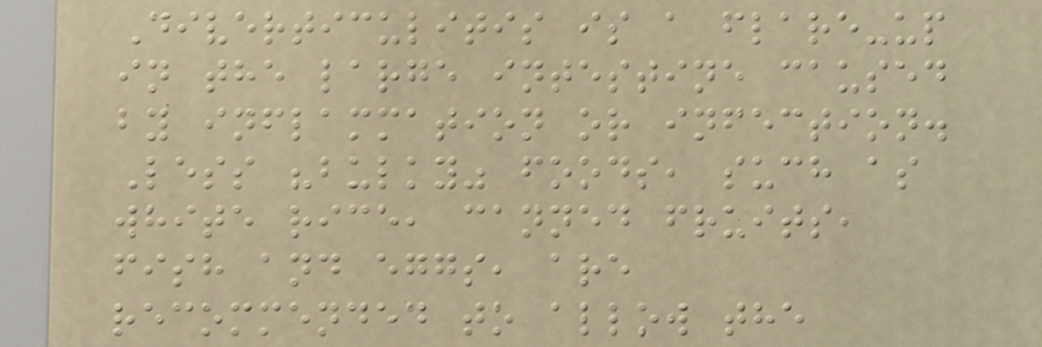Diverticulitis is a flare-up
in the large intestine caused
by inflammation or infection.
Less "bulky" foods, such as
white rice, canned fruits,
fish and eggs, are
recommended to allow the
